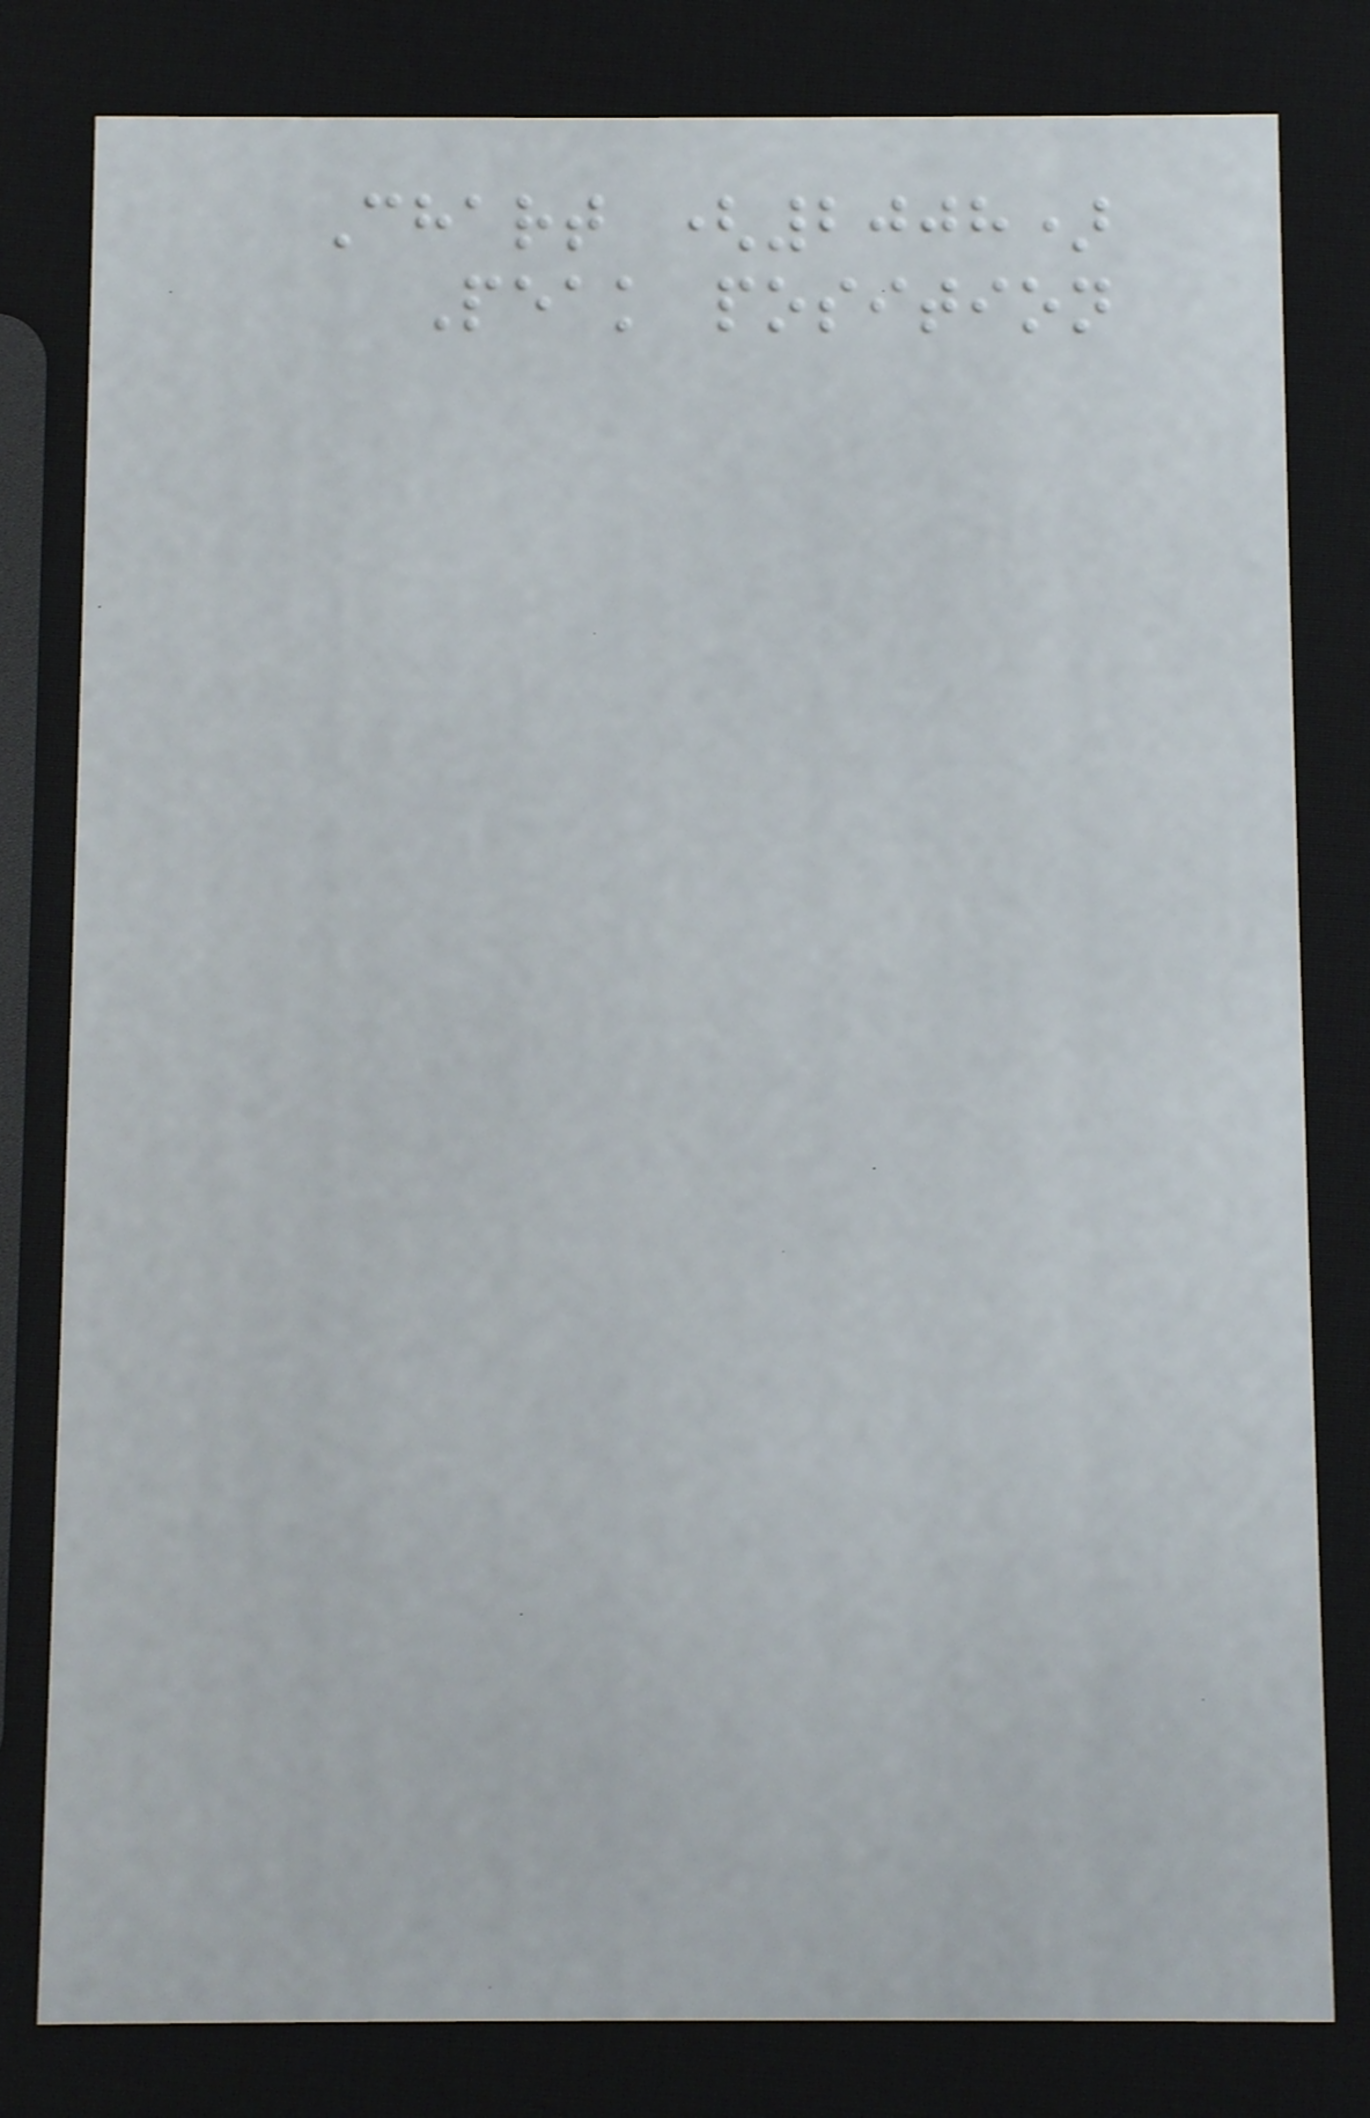Chart (2008)
Peak position
